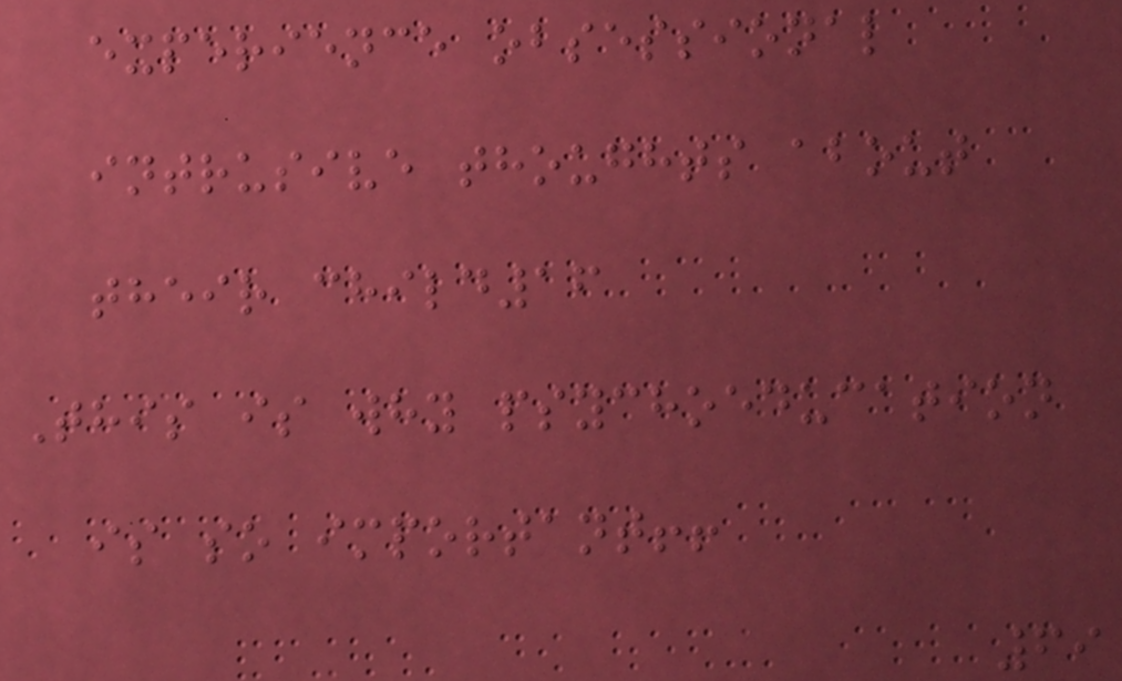experience obsessional
intrusive thoughts about
their child16
This is why psychoeducation
is so important!!
69
